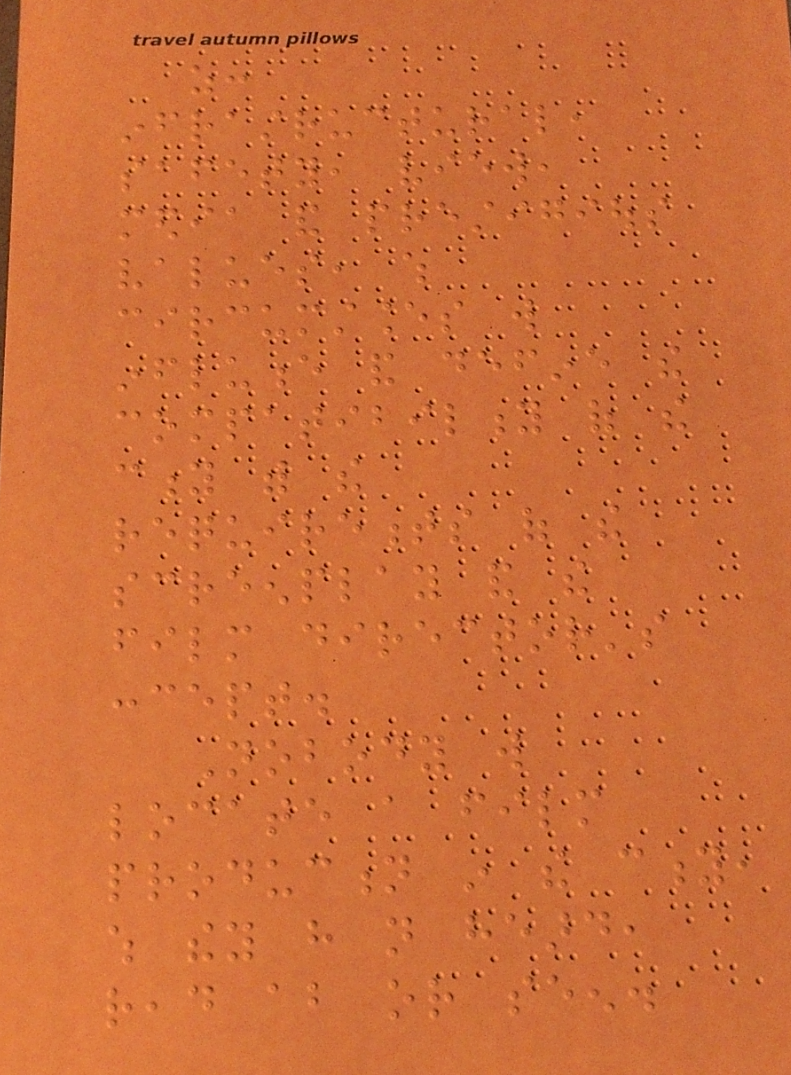as:
infrastructural,
safety, view,
media and prestigious
values, which
circumstances will
influence and define the
compatibility of the
city with the
requirements of the
screenplay and the
film director's
concept.
Nobody will
locate a film
production in the city,
which they have not heard,
read about or seen.
